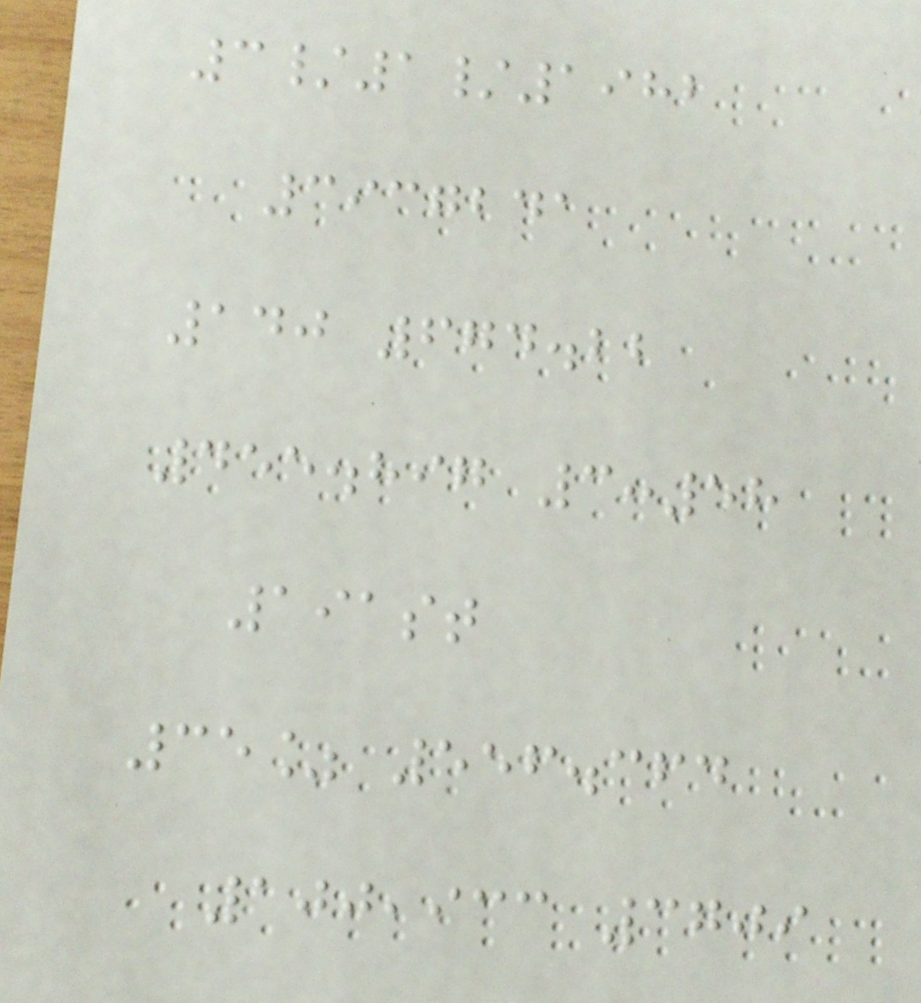3/1/1982
3937241
140 674.22
455.897 3:58
191st
35% 556.364
100,933 3709
